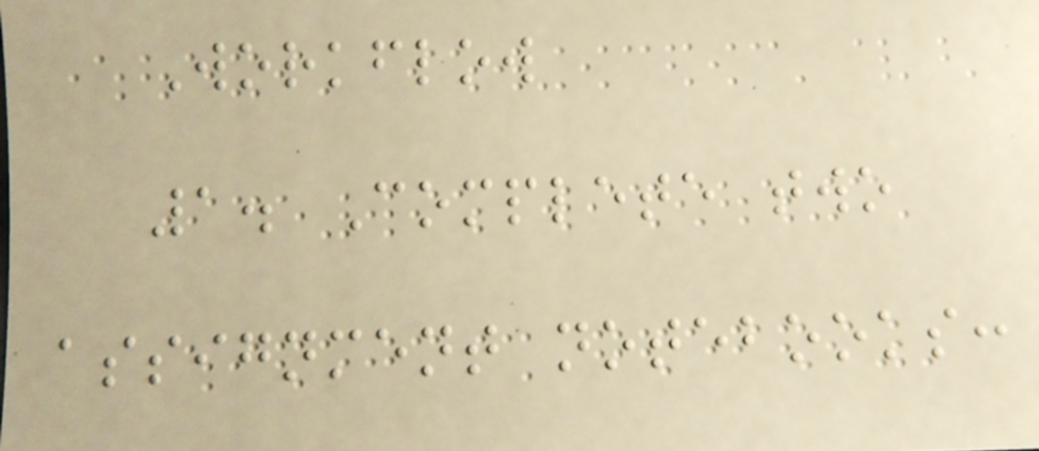Workflow
1. Complete two
assignment notebooks:
